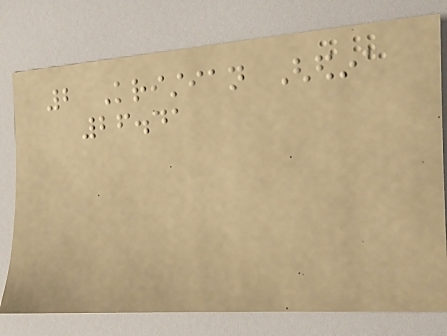2 Kristian Ghedina
26.41
